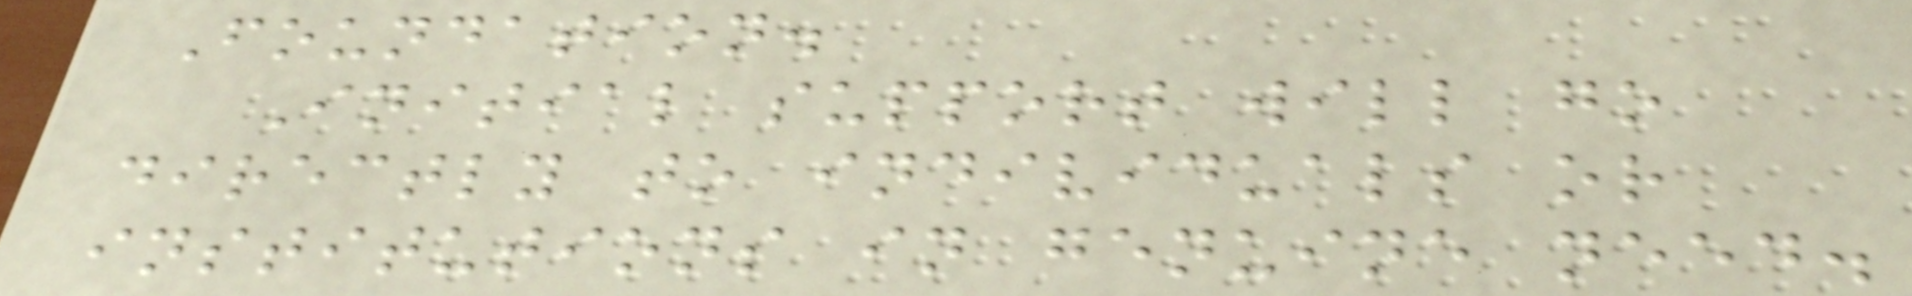Foundation.
Initial support will go
directly to individuals or
institutions in genuine need.
